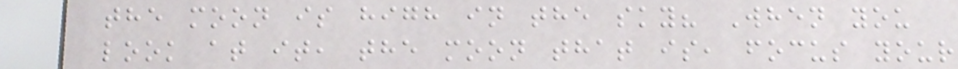the moon is high in the sky? When you
look at it, the moon that is, focus your
